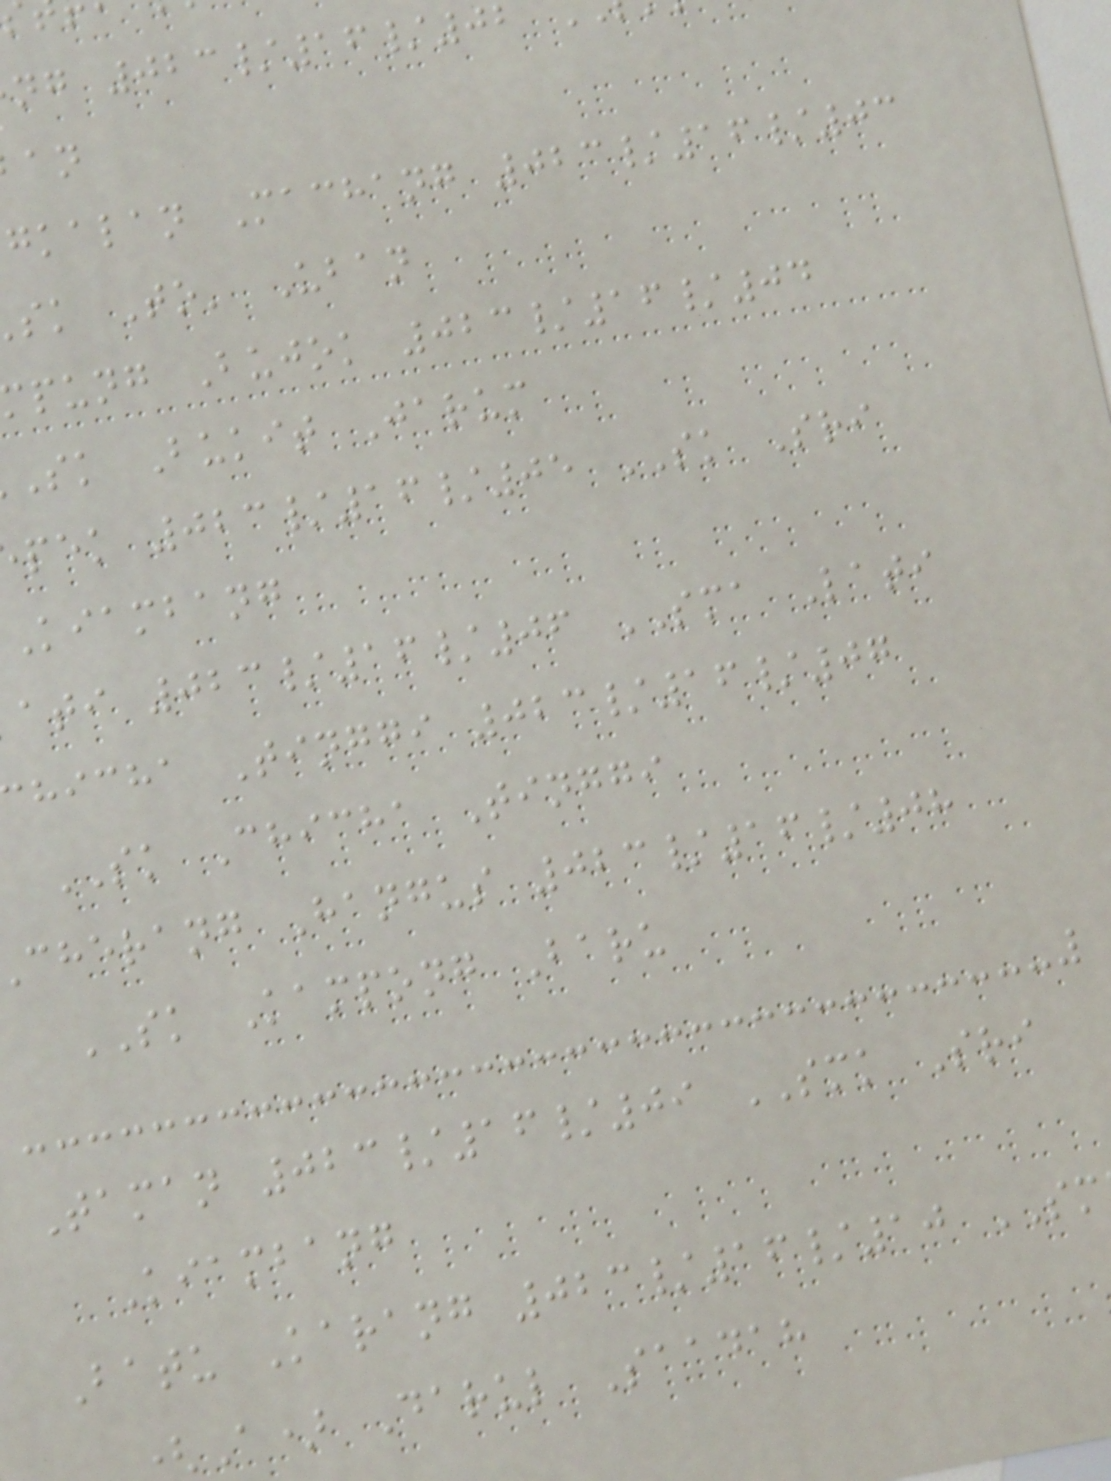ng 023/16/02
gkalan Machang 023/16/03
sk To' Uban
pung Bujok 023/16/04
sk Bukit Jarum
pek 023/16/05 SK Sri
Kiambang
ati 023/16/06 SMA Lati
hicha Tinggi 023/16/07
SK Chicha Tinggi
cherang Hangus 023/16/08
SK Kampong Baru
Taman 023/16/09 SMK Sri
Kiambang
Batu Karang 023/16/10 SM
A) Darul Saadah
